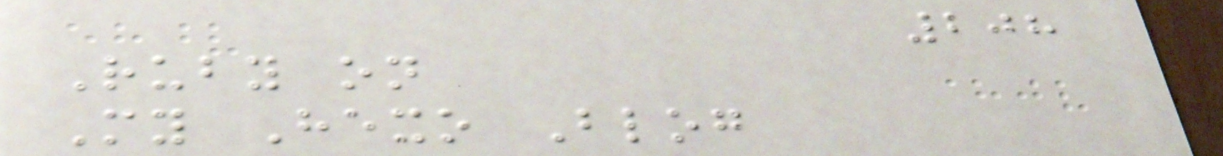208
Ruby on
My Hexo Blog
